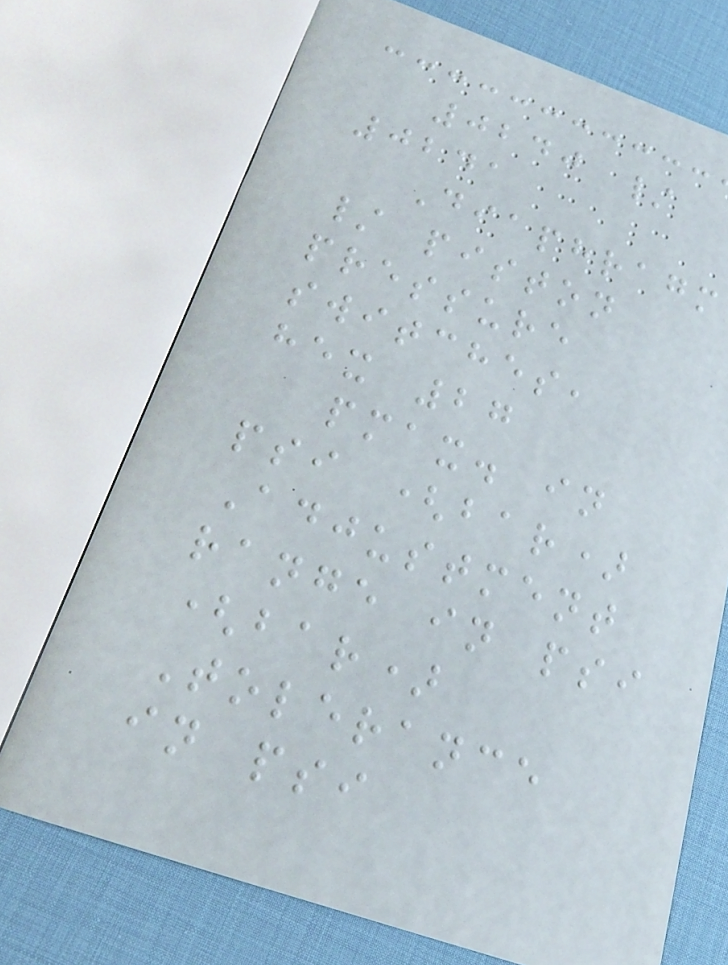0240 /
0241
Diaphragm
/ piston
pressure
switches,
hex 27
pmax. in
psi (bar)
Adjustment
range in psi
(bar)
Tolerance
in psi
